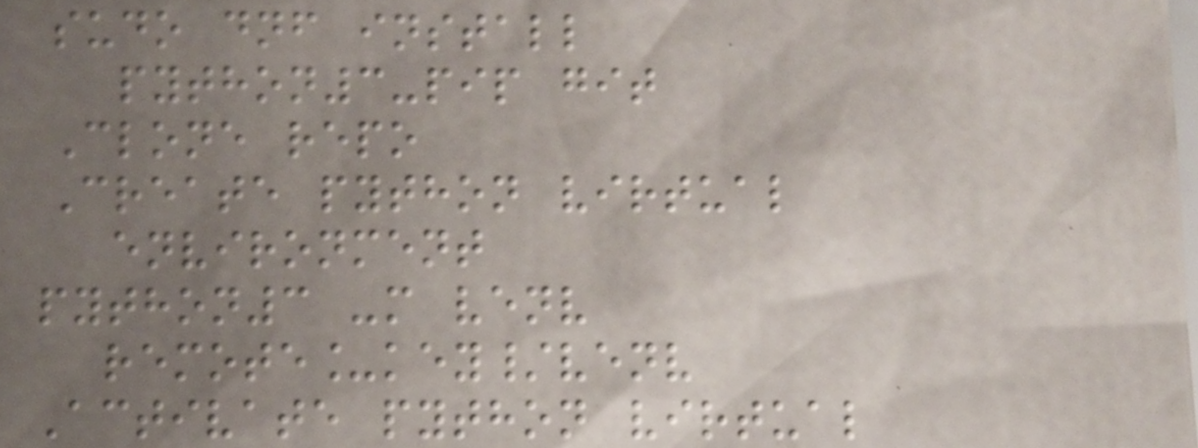sudo dnf install
python3-pip git
Clone repo
Create python virtual
environment
python3 -m venv
remote_key/venv
Activate python virtual
